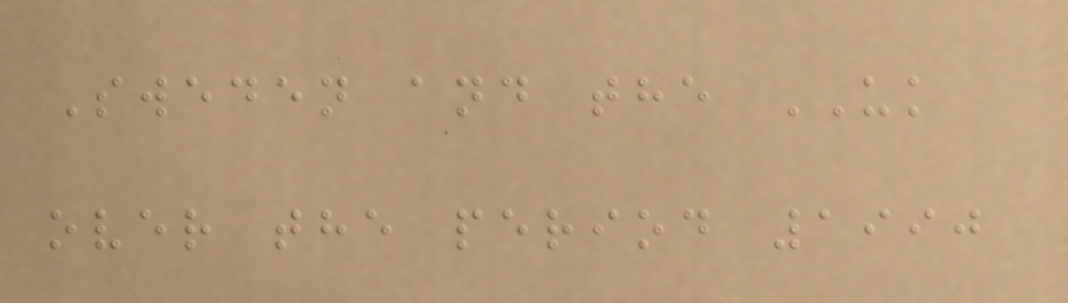Sweden and the UK
over the period 1990
